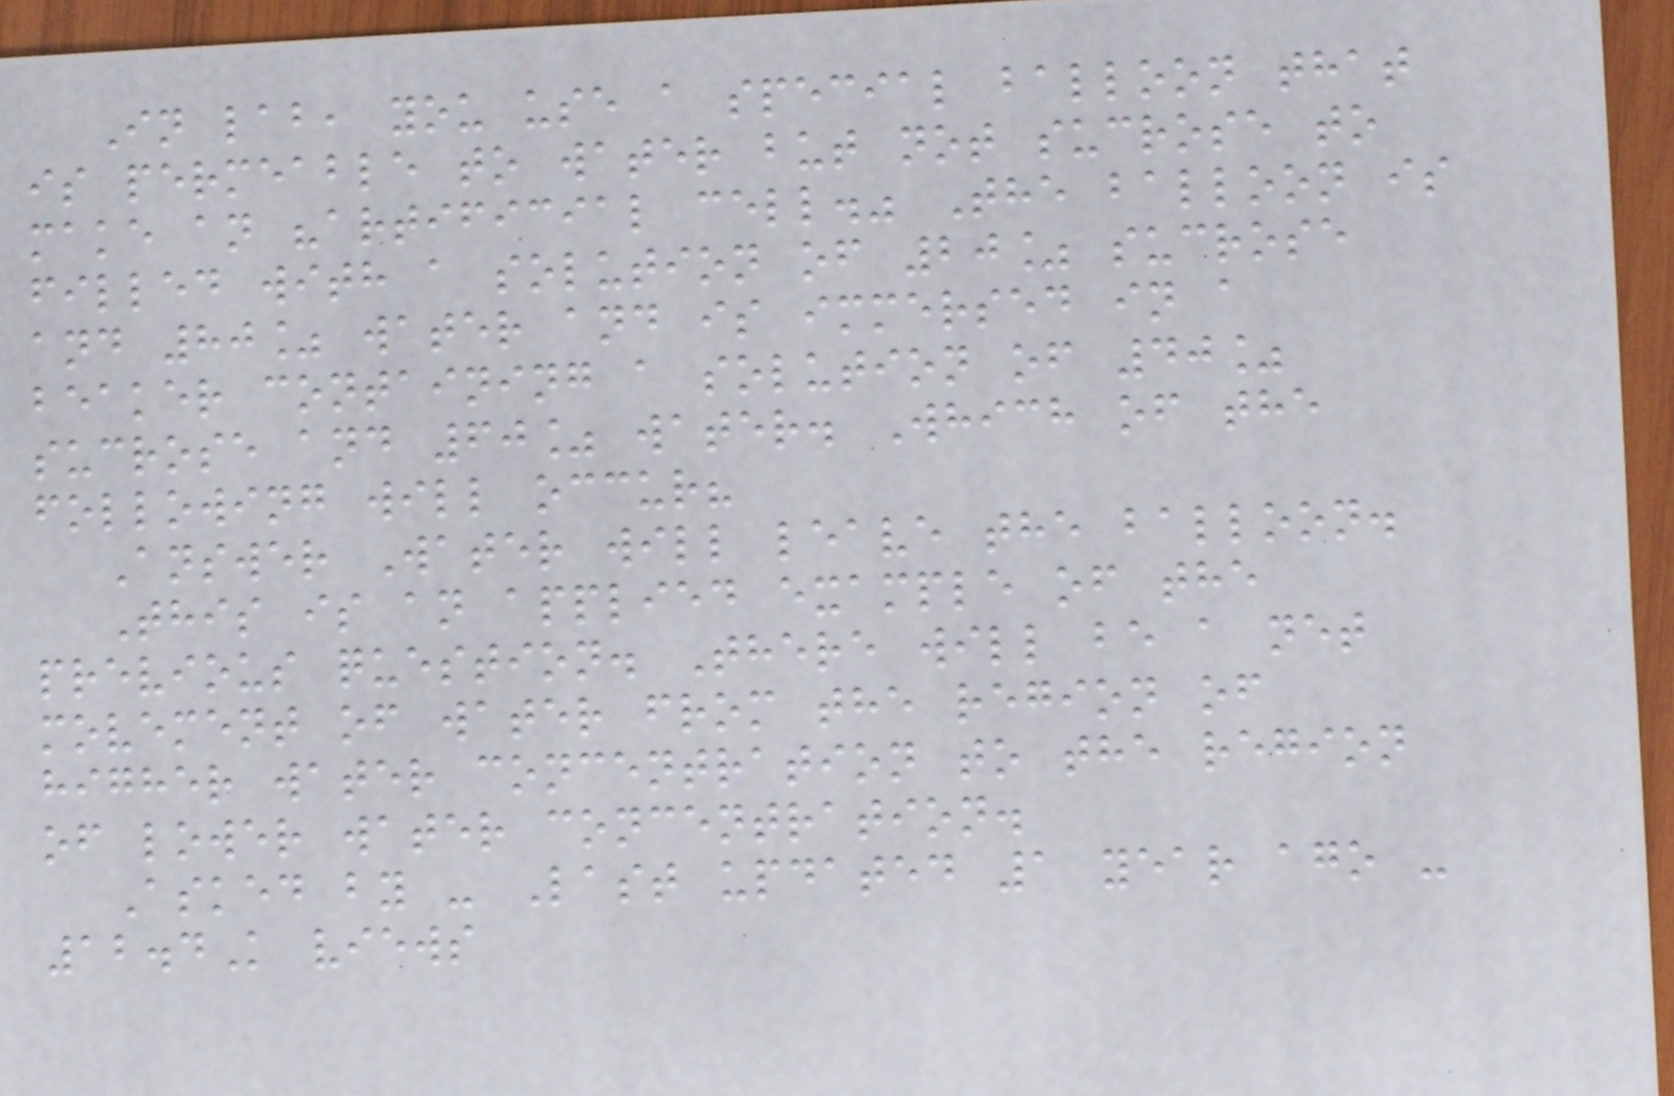In lab, you use a special balloon that
is permeable to water but not sucrose to
make an "artificial cell." The balloon is
filled with a solution of 20% sucrose
and 80% water and is immersed in a
beaker containing a solution of 40%
sucrose and 60% water. Which of the
following will occur?
Answer Water will leave the balloon.
This is an applied example of the
previous question. There will be a net
movement of water from the region of
higher water concentration to the region
of lower water concentration.
Asked by - Last updated 1 year ago -
12.4K views
